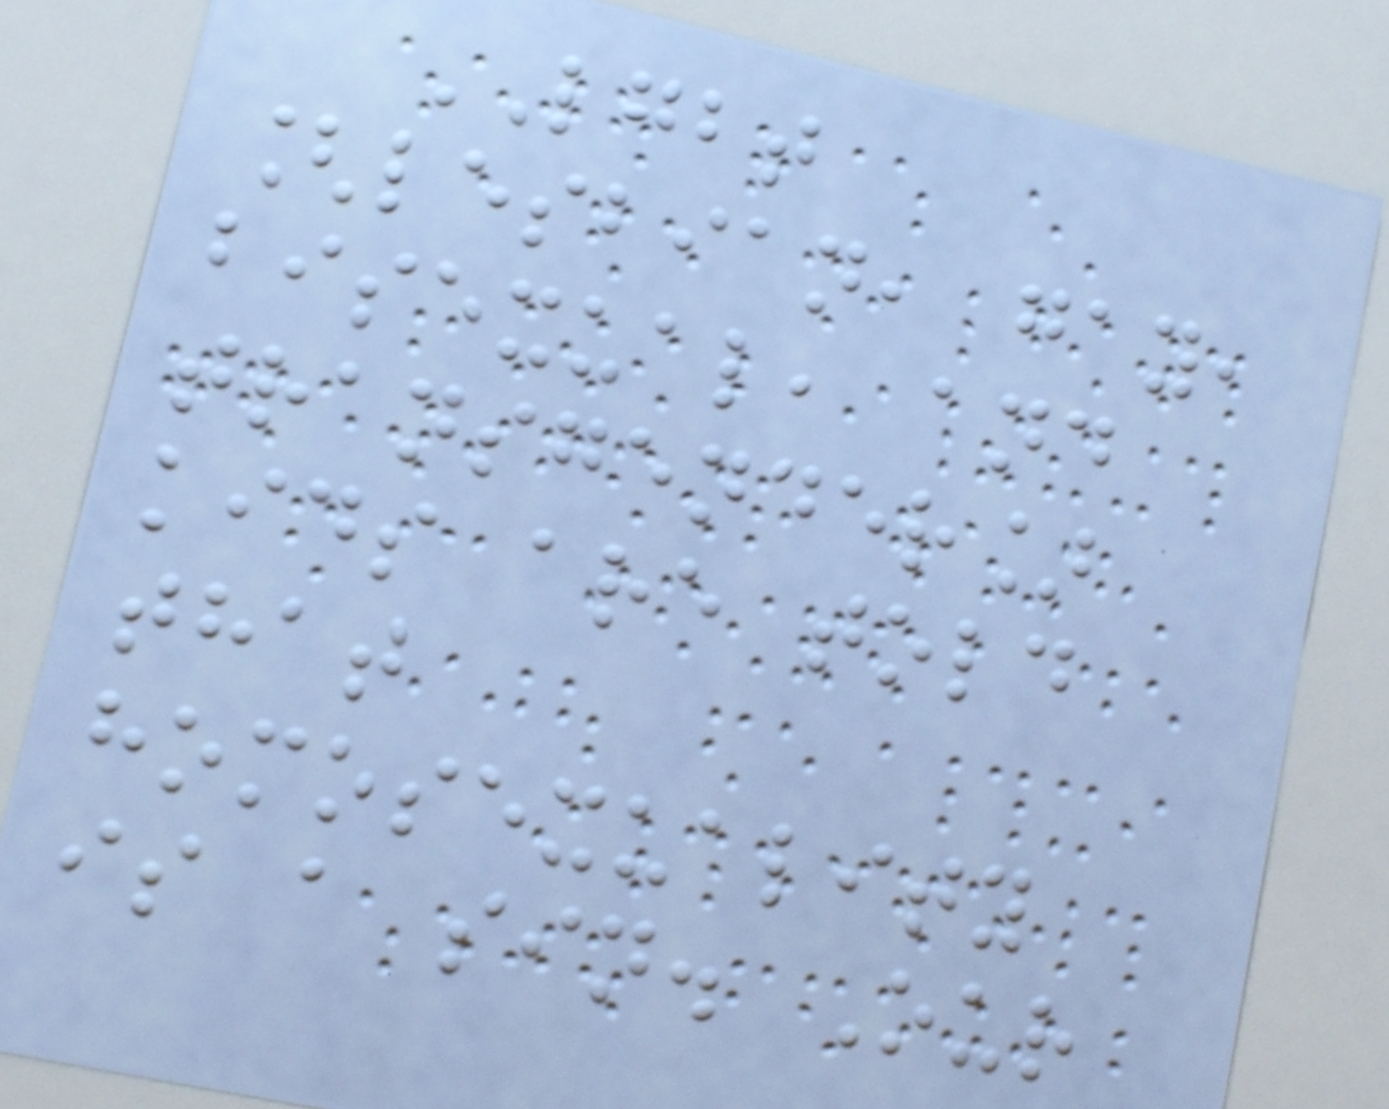LGBT
[lesbian, gay,
bisexual, and
transgender]
kids are told
that
homosexuality
is a sin. Our
